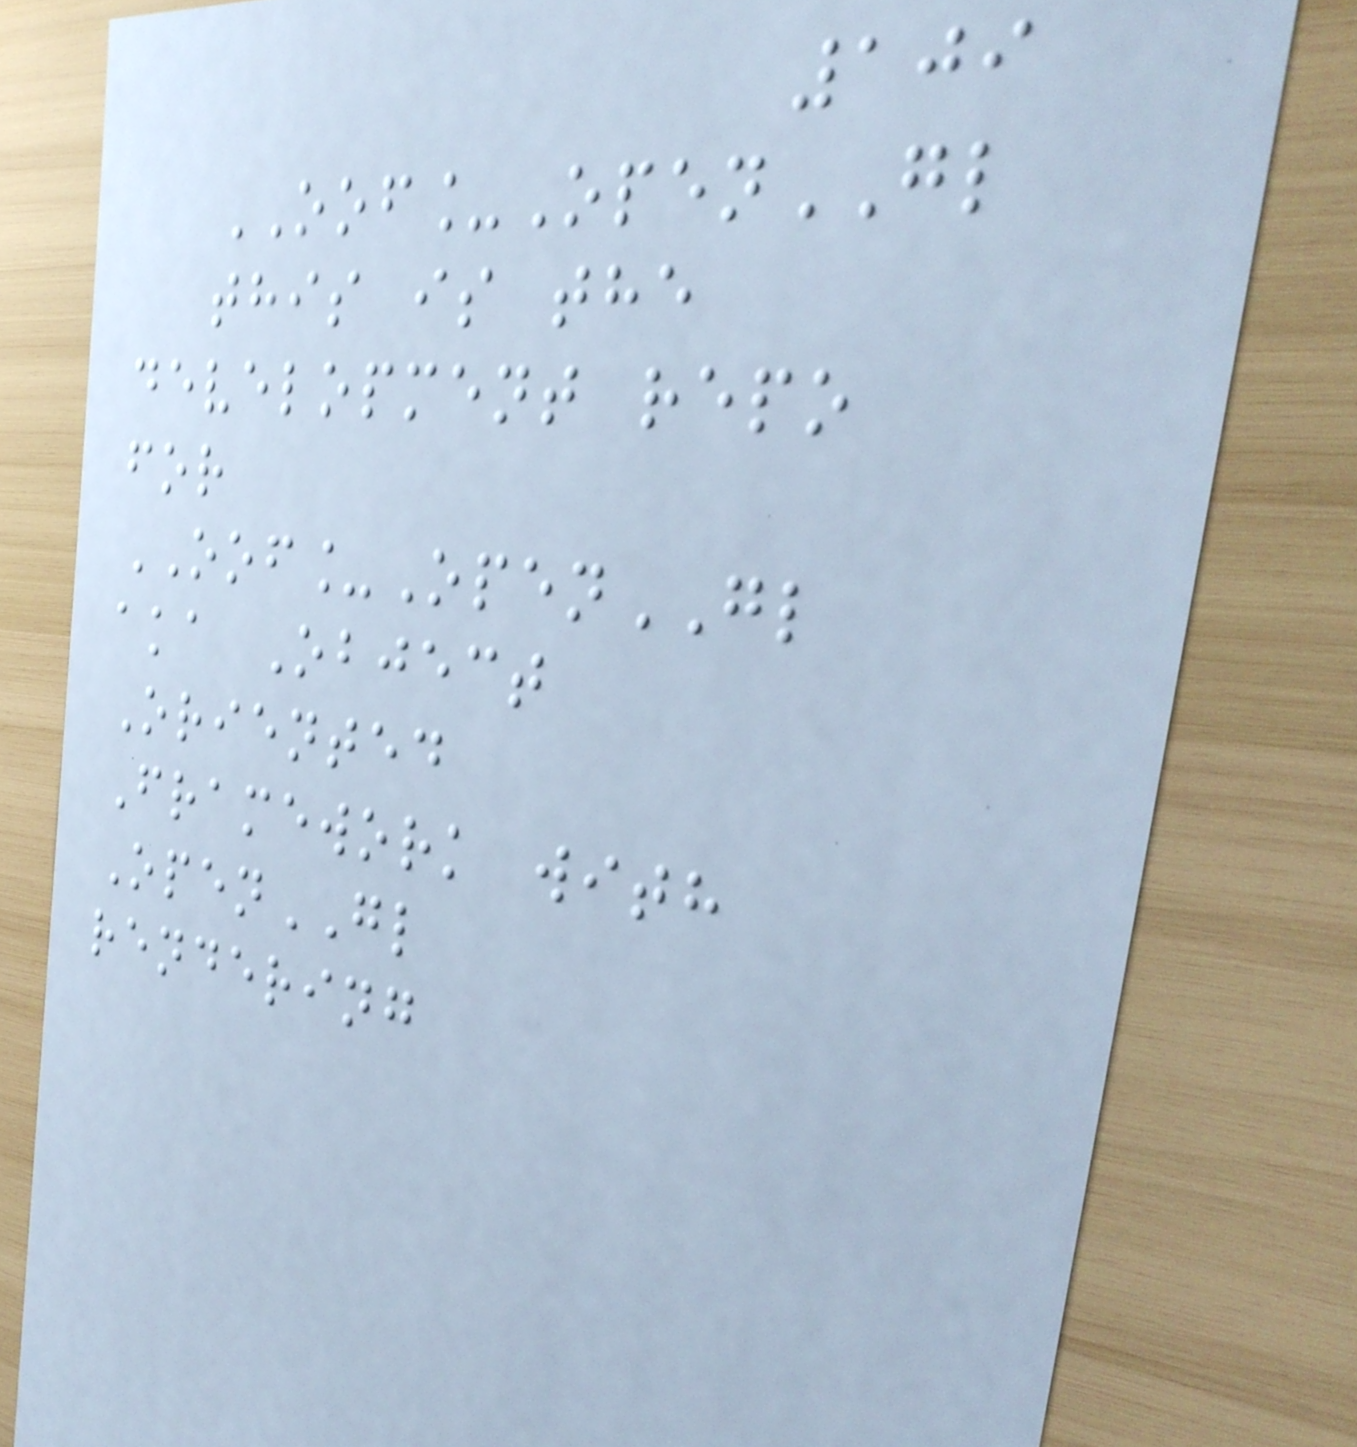109
OOF_OpenGL
this is the
development repo
for
OOF_OpenGL
aka Object
Oriented
Framework with
OpenGL
rendering
